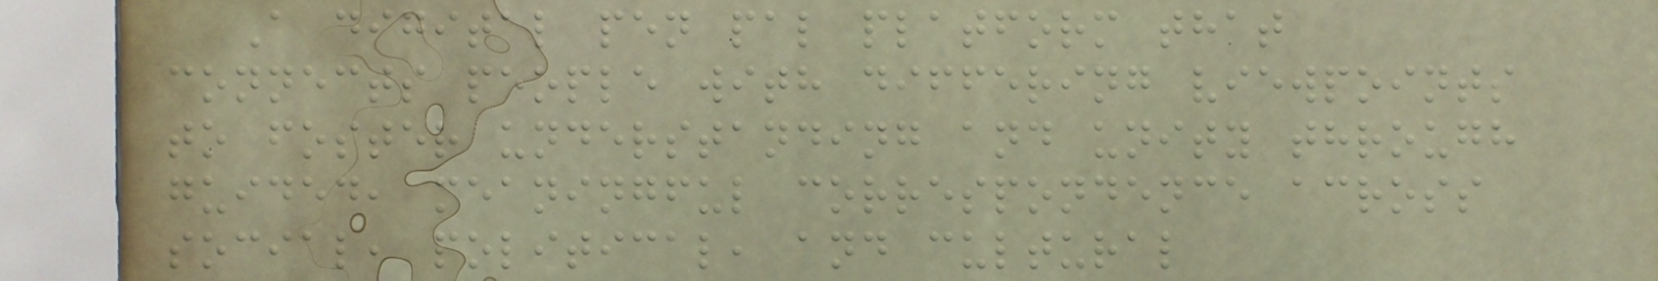A digital pen pal platform that
connects people with differing viewpoints
to foster understanding and unity through
guided, meaningful correspondence across
social, political, and cultural
